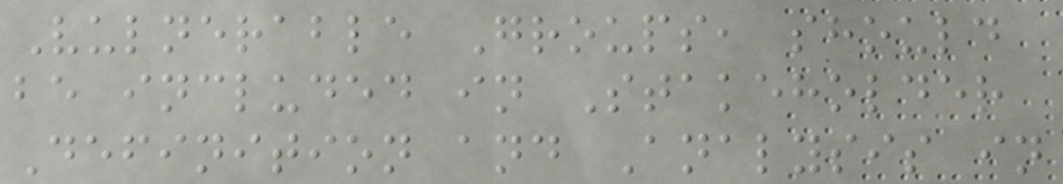Vulnerable Groups, should
be included in Stakeholder
Definition and Analysis in
